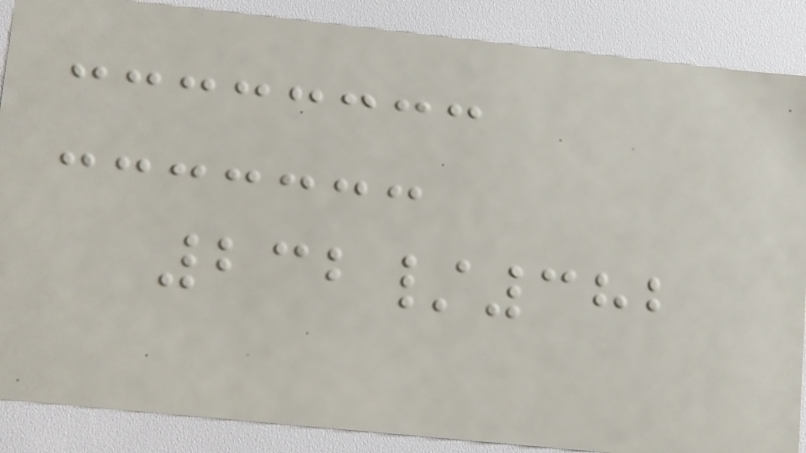232/382
